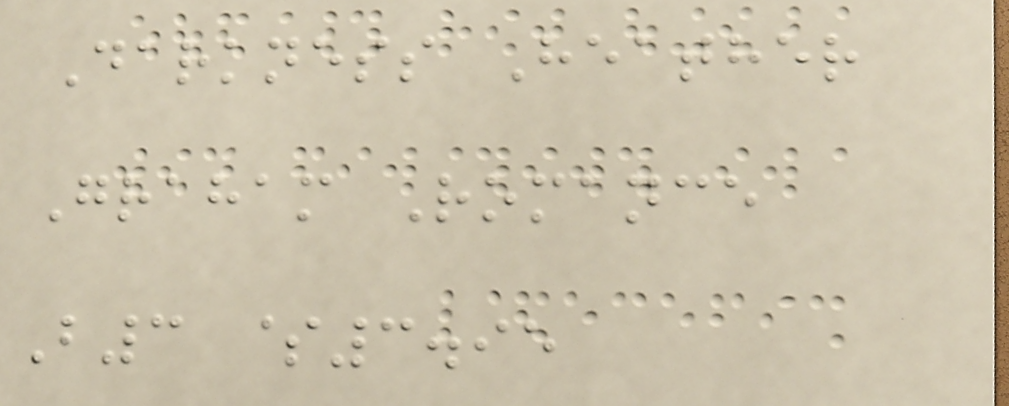Darkness Heather
Graham Romance
B3 $3.95
